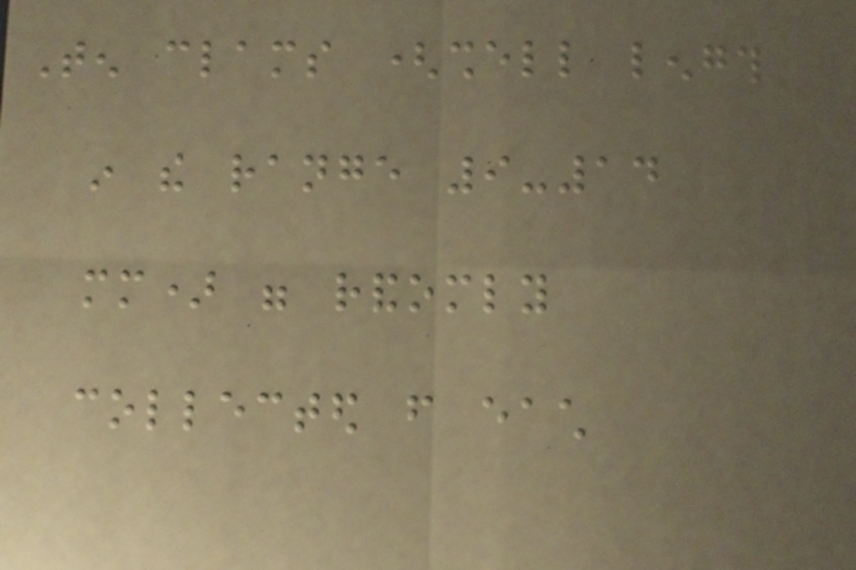Ten clams (shell length
in the range 9-14
mm) were randomly
collected from each
